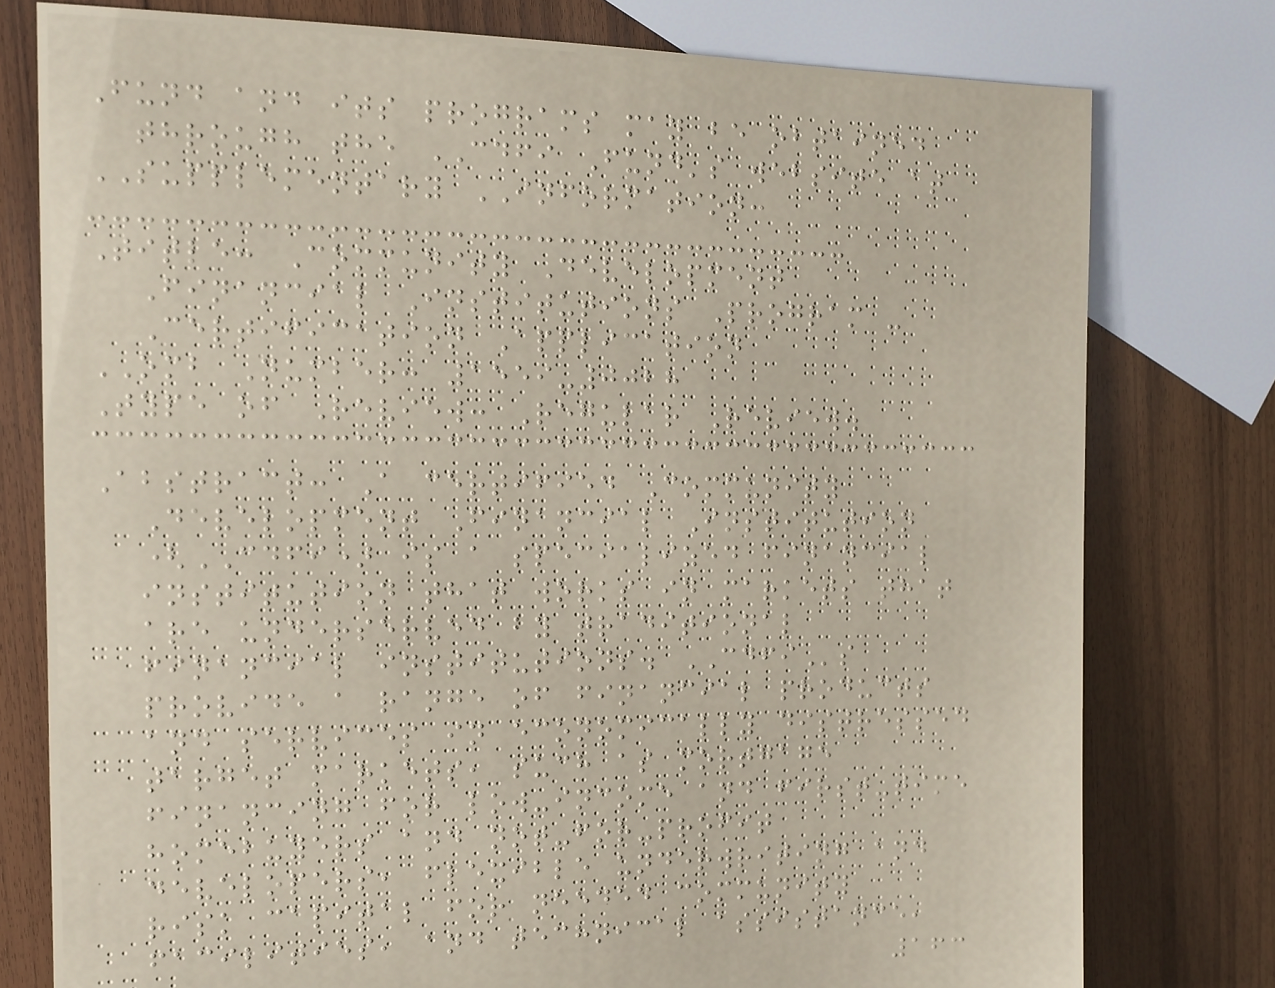Fund and its programs may be obtained
through the CDFI Fund's website at
SUPPLEMENTARY INFORMATION:
Title: Community Development
Financial Institutions Program -
Certification Application
OMB Number: 1559-0028
Type of Review: Regular Review.
Abstract: A certified Community
Development Financial Institution
(CDFI) is a specialized financial
institution that works in markets that
are underserved by traditional
financial institutions. CDFIs
provide a range of financial products
and services in economically distressed
target markets, such as mortgage
financing for low-income and first-time
homebuyers and not-for-profit
developers, flexible underwriting and
risk capital for needed community
facilities, and technical assistance,
163
